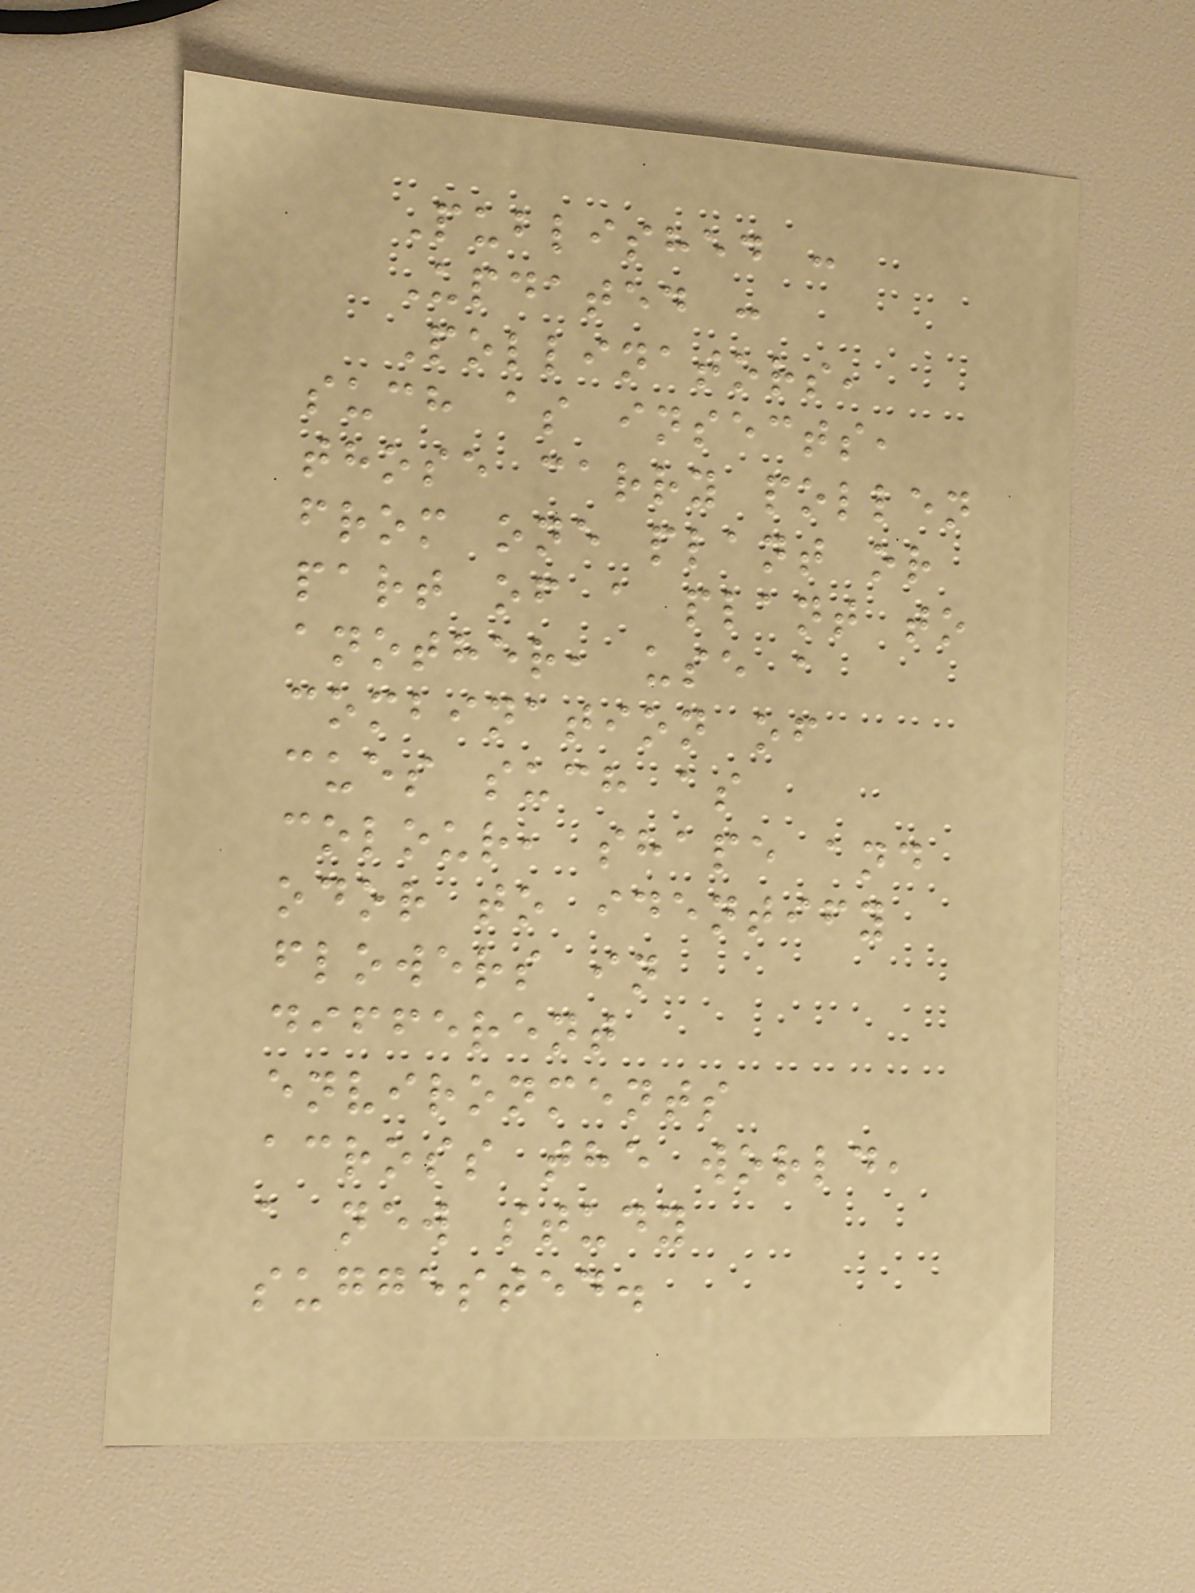Published :
Updated :
Pollinators,
such as insects,
those carry pollen
from one plant or
part of a plant to
another, use a
combination of
cues such as
colour, shape and
odor to identify
flowers in
different
environments
across the world,
a new study
suggested.
